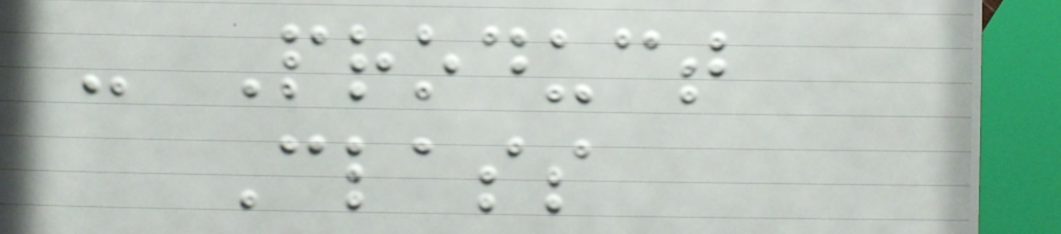- Product
Class
